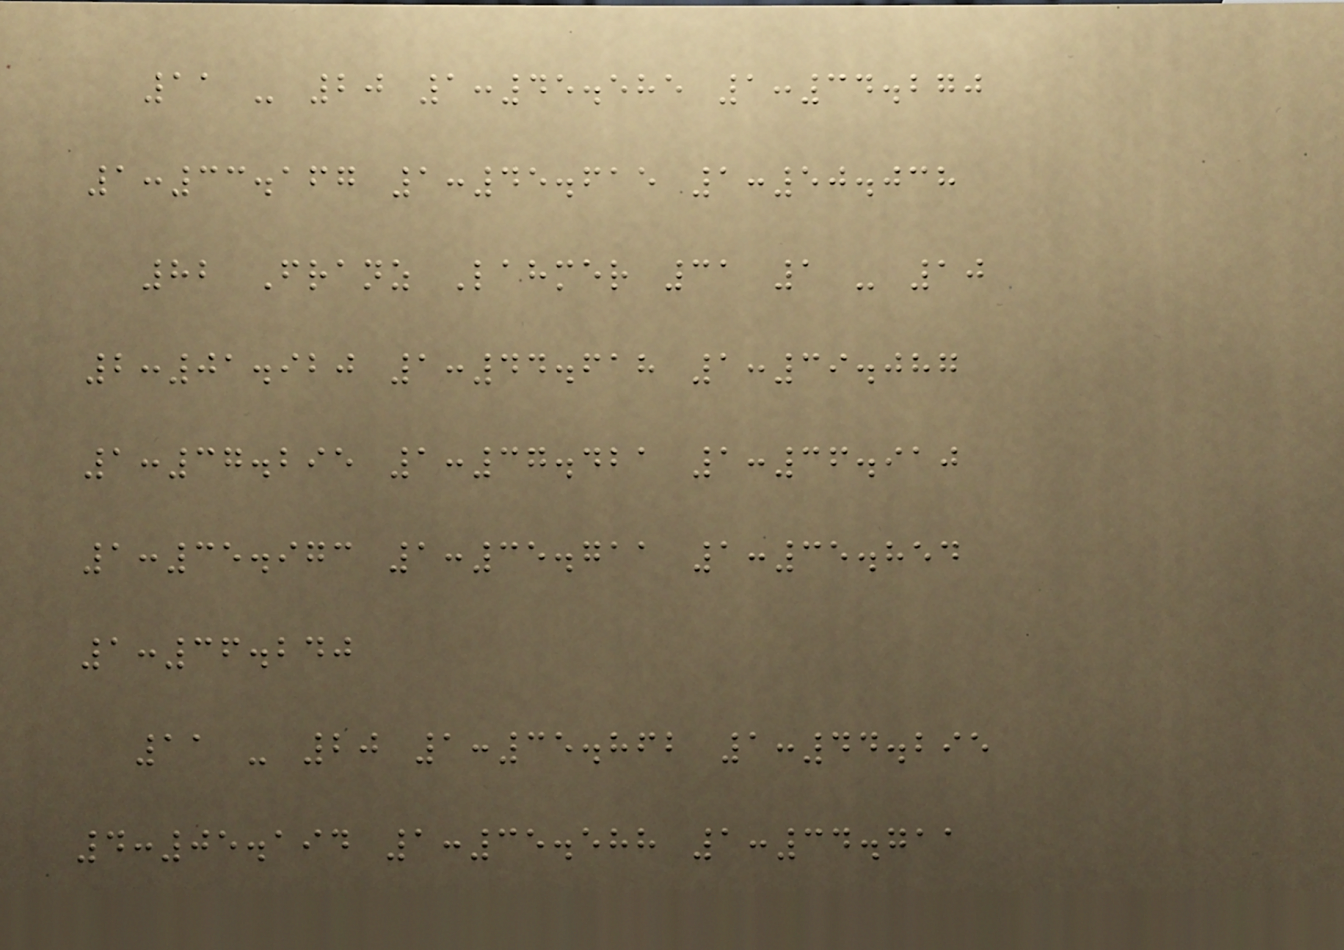11 - 20 1:45.585 1:34.270
1:33.167 1:45.615 1:50.038
82 Franz Lahmer 31 1 - 10
2:01.920 1:44.618 1:39.087
1:37.295 1:37.421 1:36.910
1:35.973 1:35.711 1:35.854
1:36.240
11 - 20 1:35.862 1:44.295
4:05.194 1:35.588 1:34.711
